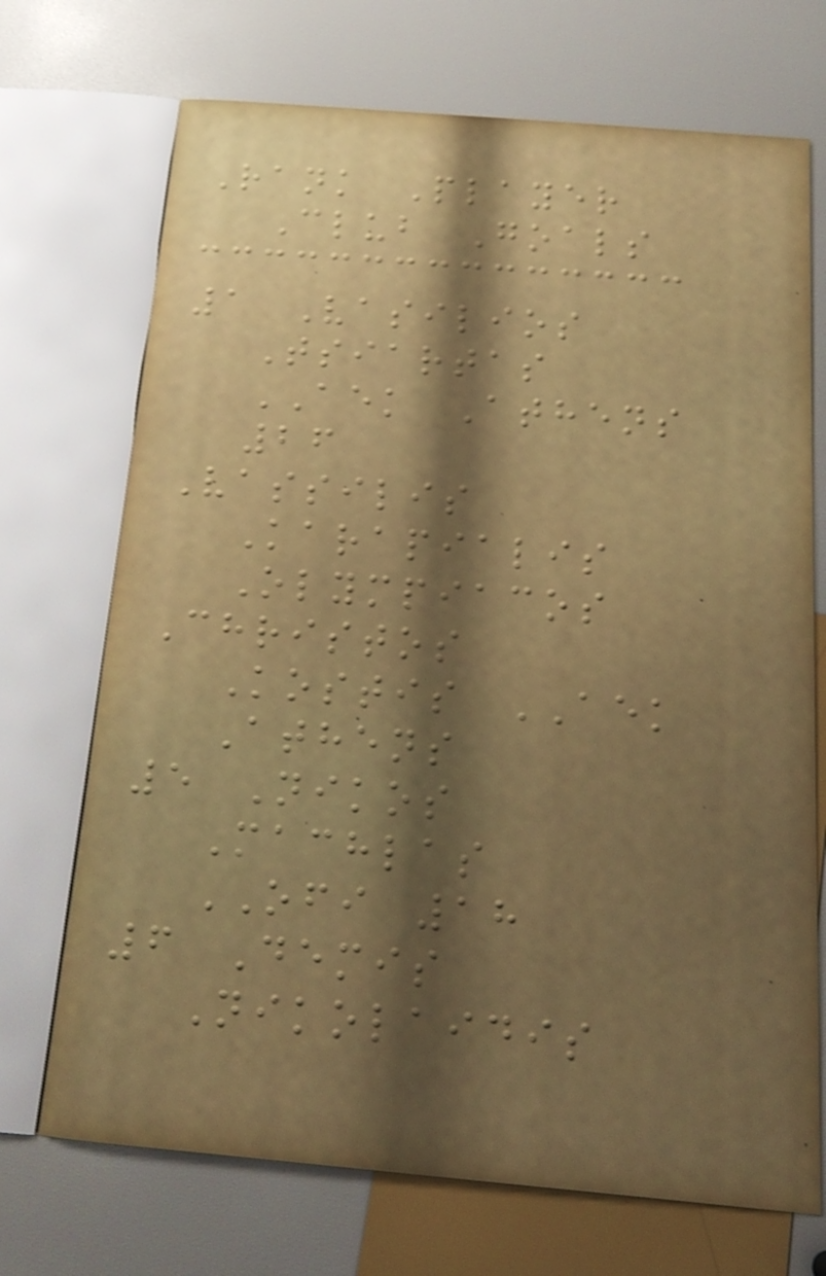Rank Player
Club Goals
1 Vasilios
Tsiartas
AEK Athens
26
Vassilis
Karapialis
Olympiacos
Christos
Kostis AEK
Athens
5 Nikos
Machlas
OFI 18
6 Demis
Nikolaidis
